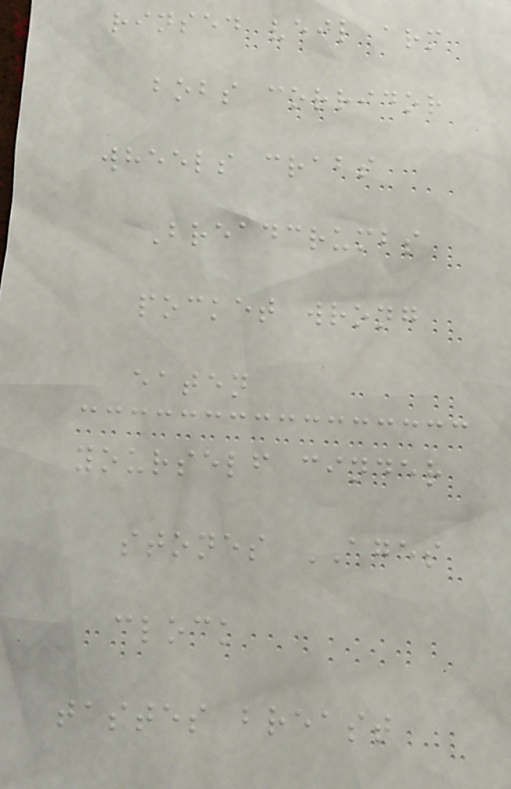rinsed veil arm
bobs corridor
wheels crabs
Breadcrumbs
pocket wrong
eaten
yourself cinder
stones AGES
clock
tastes breast
